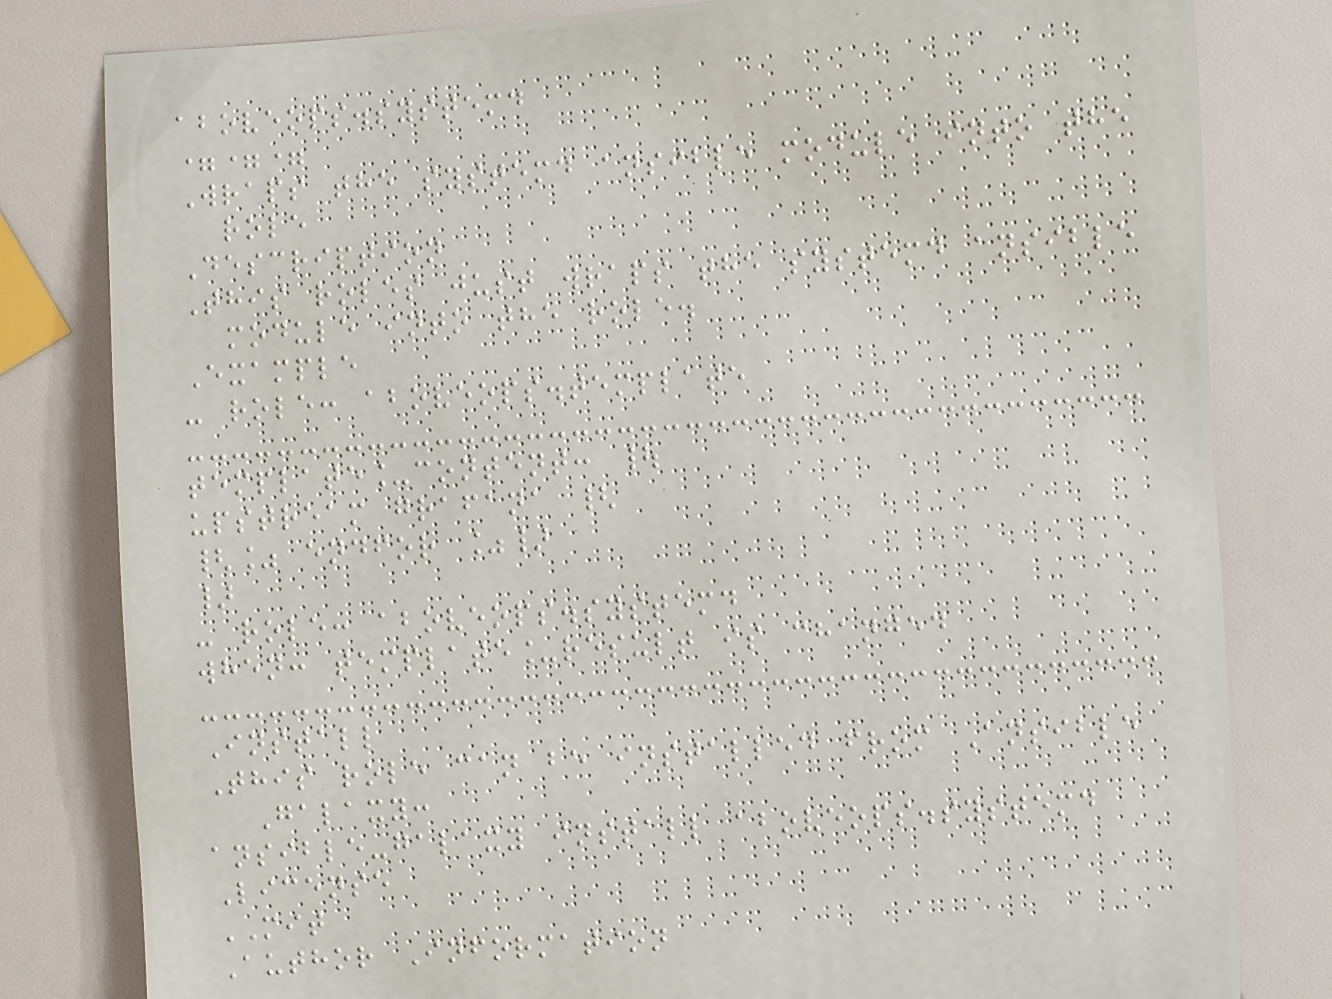aboveops.systemd
===
Wraps the systemd ansible module into the
role
Description
This roles just wraps the systemd ansible
module into the role.
Example
- role: aboveops.template
template_content: |
upstream grafana {
{% endfor %}
}
- role: aboveops.systemd
when: template_result is changed
Install
This role can be installed from Ansible
Galaxy:
ansible-galaxy install aboveops.systemd
License
MIT
Author Information
